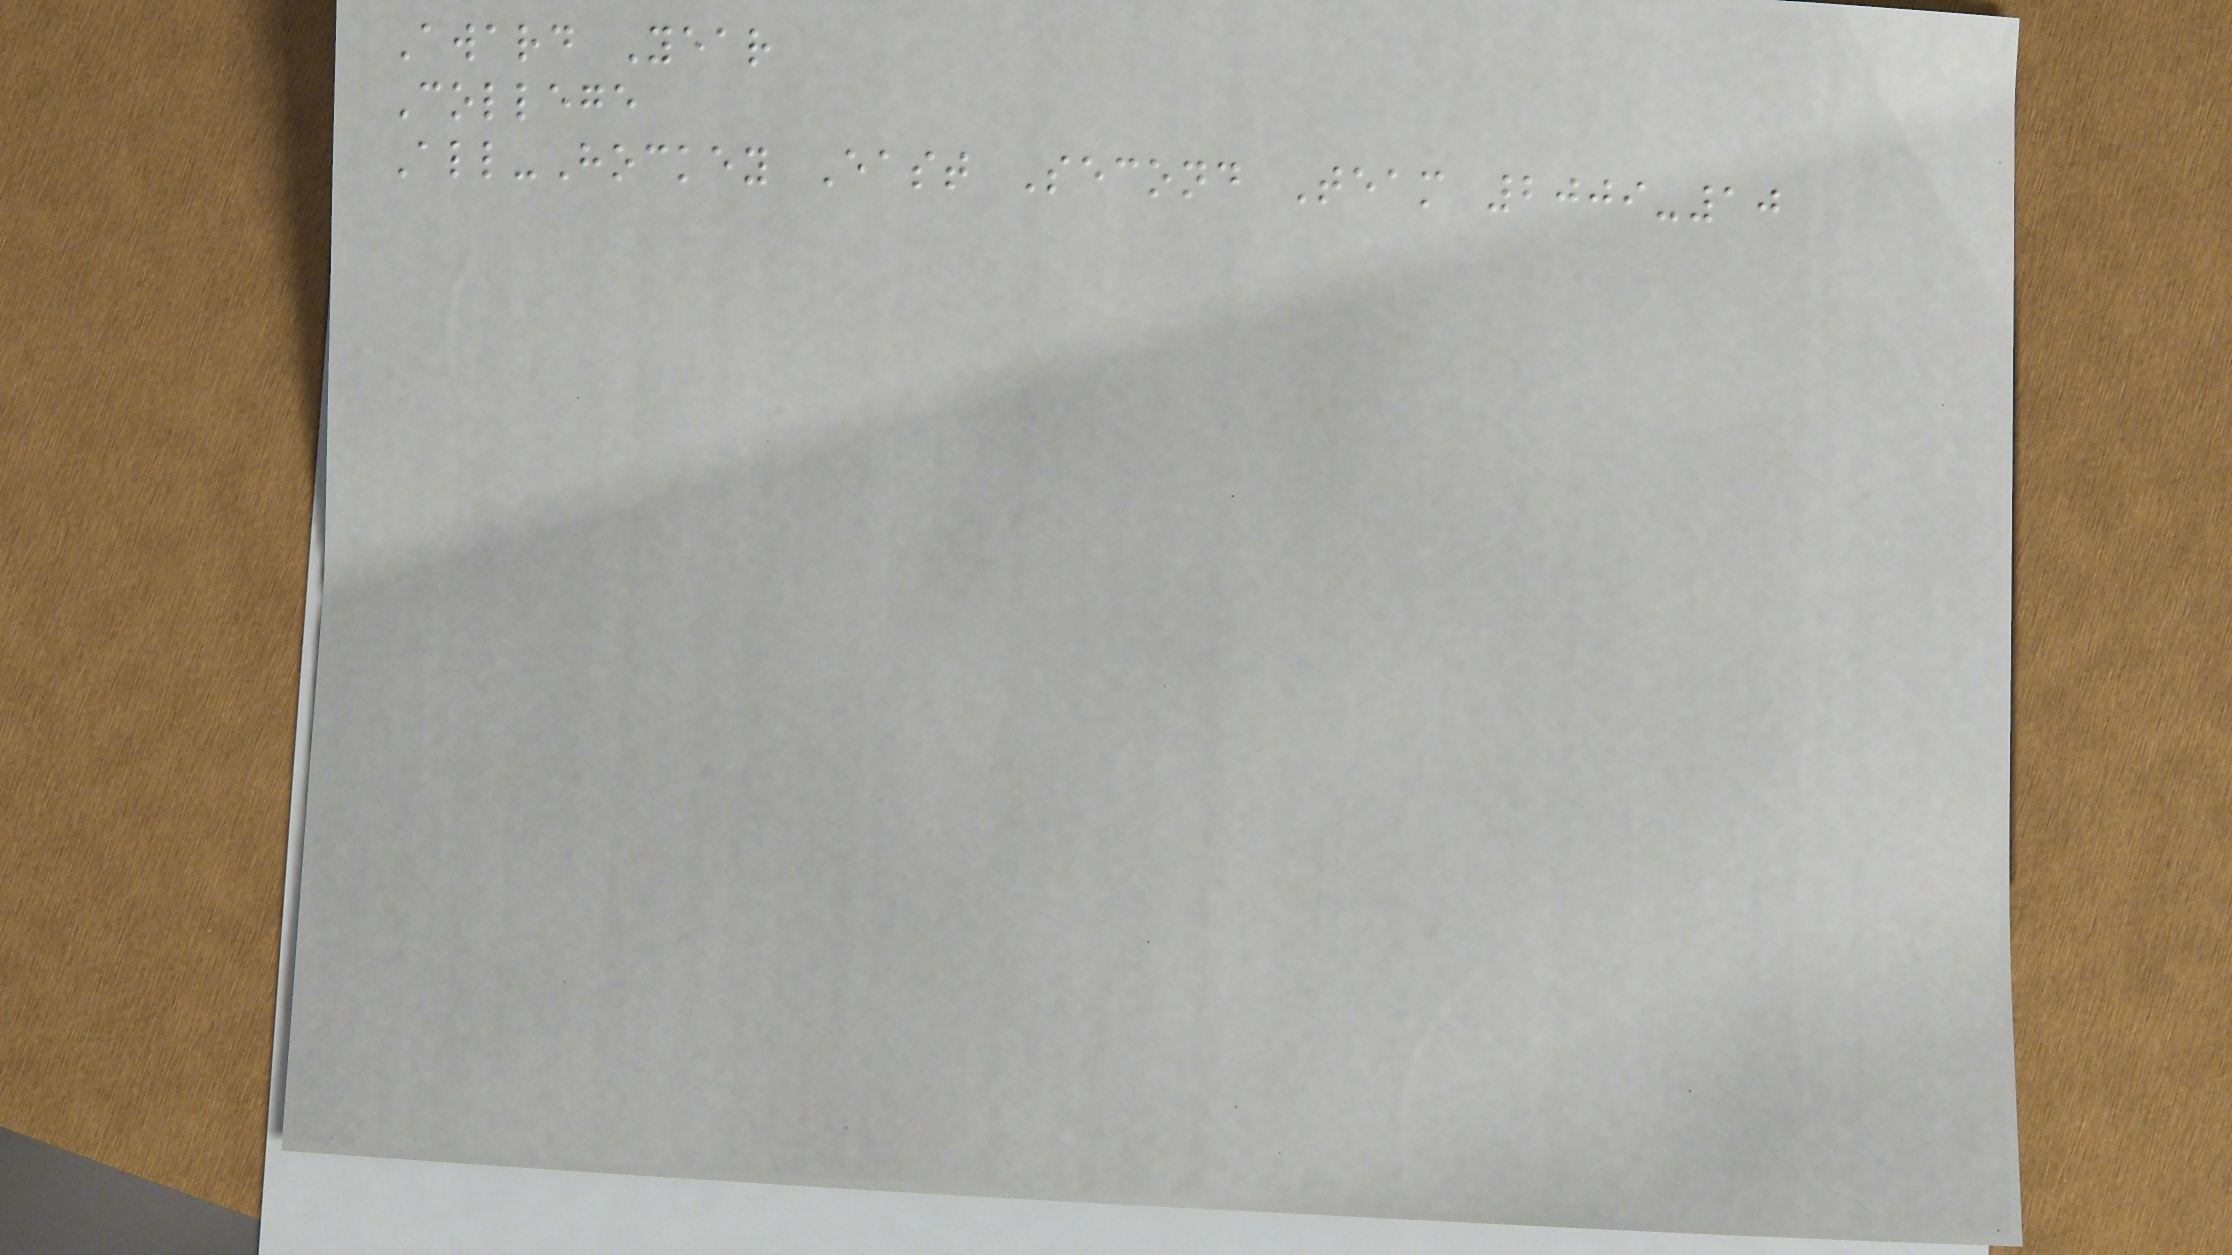Award Year
College
All-Hockey East Second Team 2009-10
